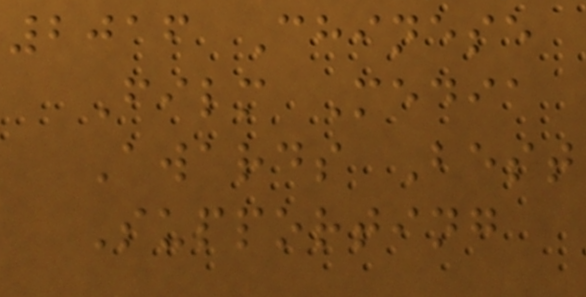2016 Chinese
Film Media
Awards Best
Supporting
